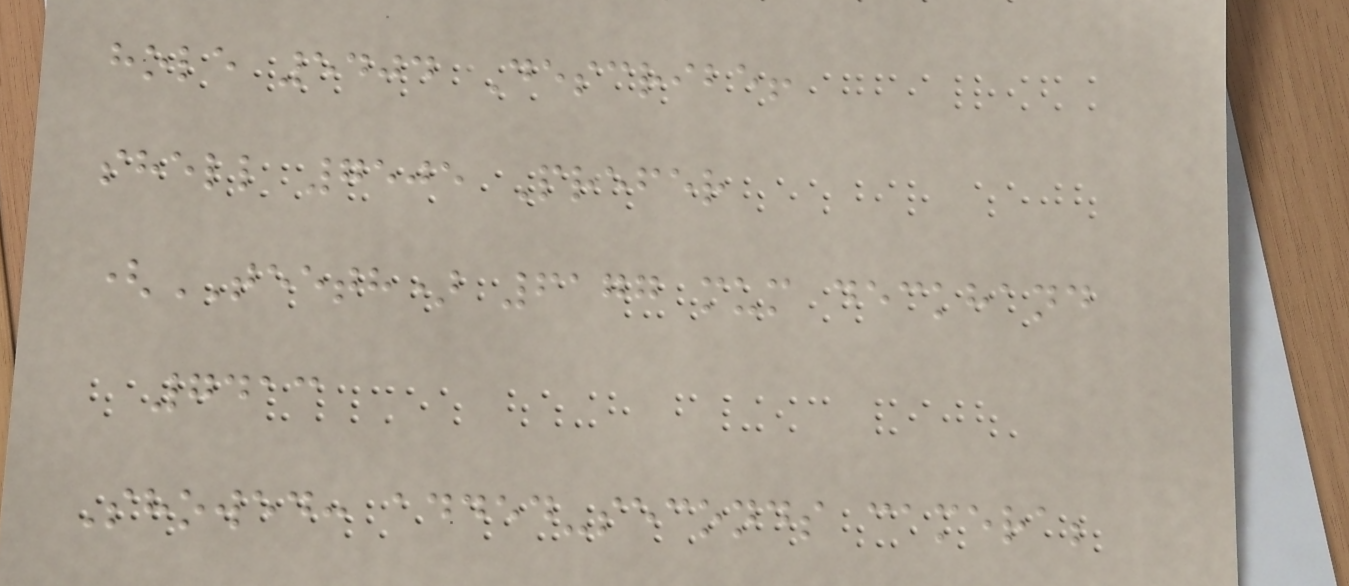hole 5404 Describe!
shell 7505 Prefer
(TEETH) 6177 mum deckhand
7413
Showed: added-seconds camera;
